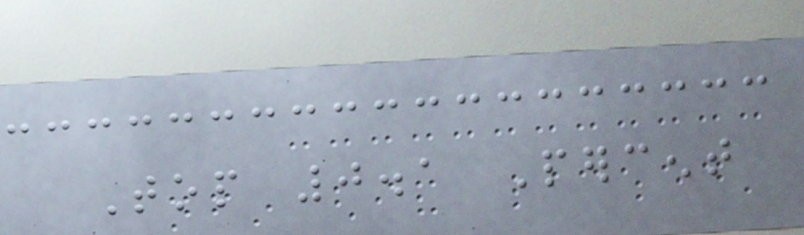Top 0.1 Percent
